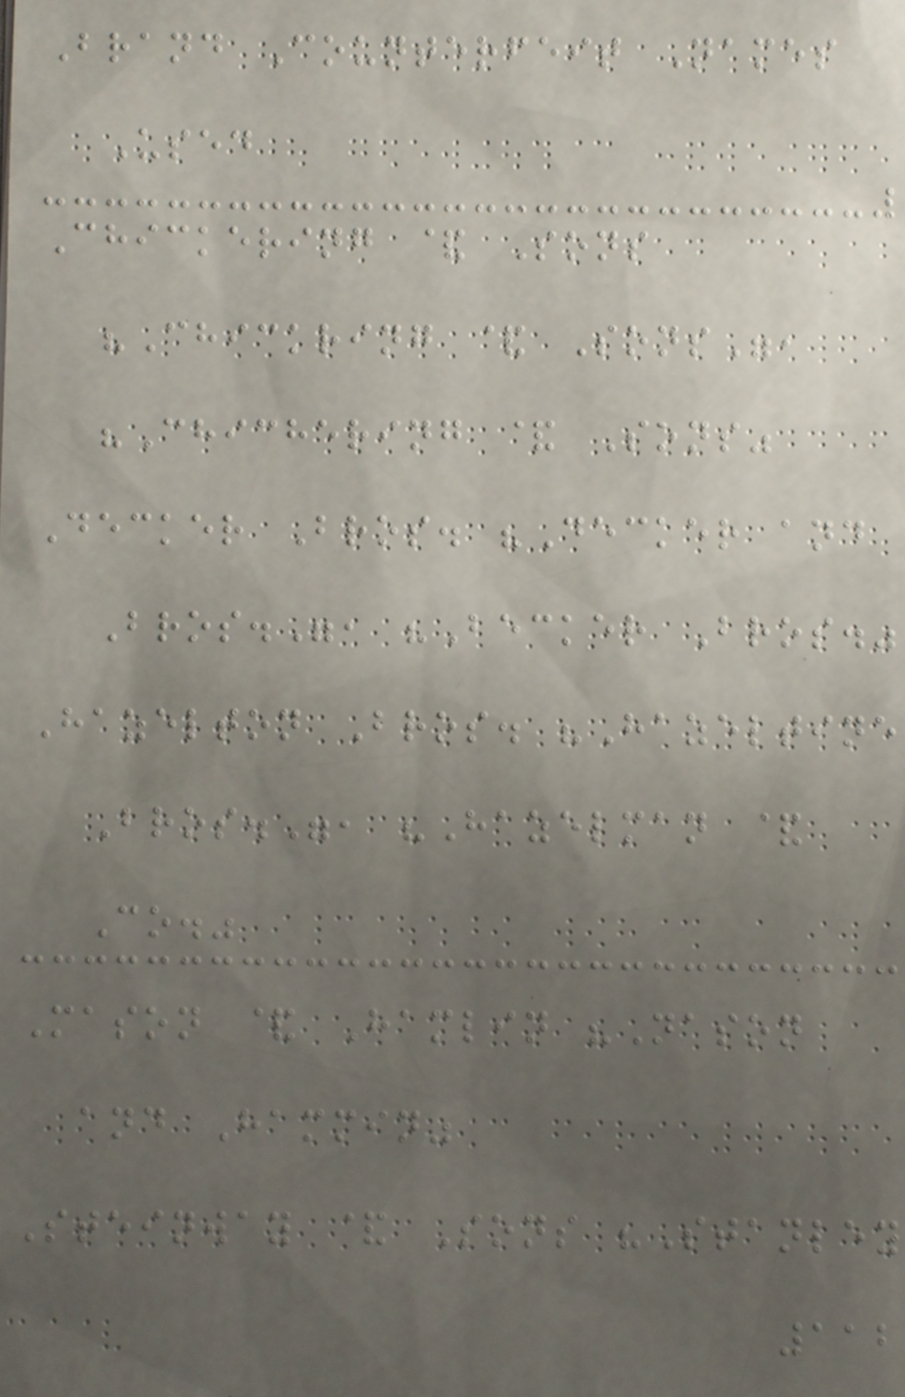Brand Counterfeit Names
Used
Chickering & Sons
"Chickring & Sons",
"Chichering & Sons"
Decker Bros. "Decker and
Bros.", "Becker Bros."
Hazelton Bros. "Hazeltine
Bros.", "Hazelman &
Co."
Mason & Hamlin "Nason
and Hammin"
Steinway & Sons "Stanley
112
